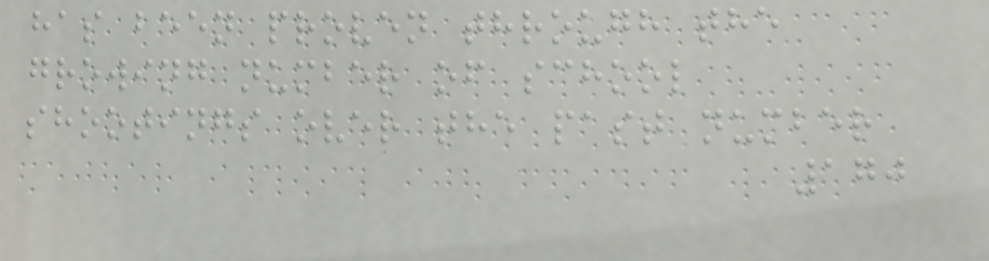has been proven through the
growing number of school
shootings over the past number
170
